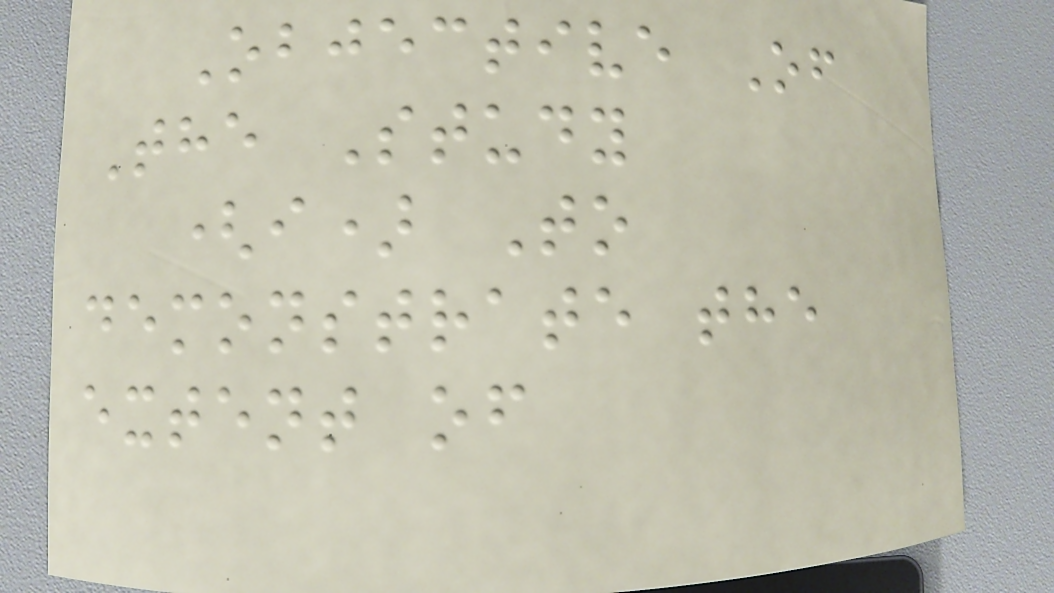Objective Of
The Study
(i) To
demonstrate the
extent of
